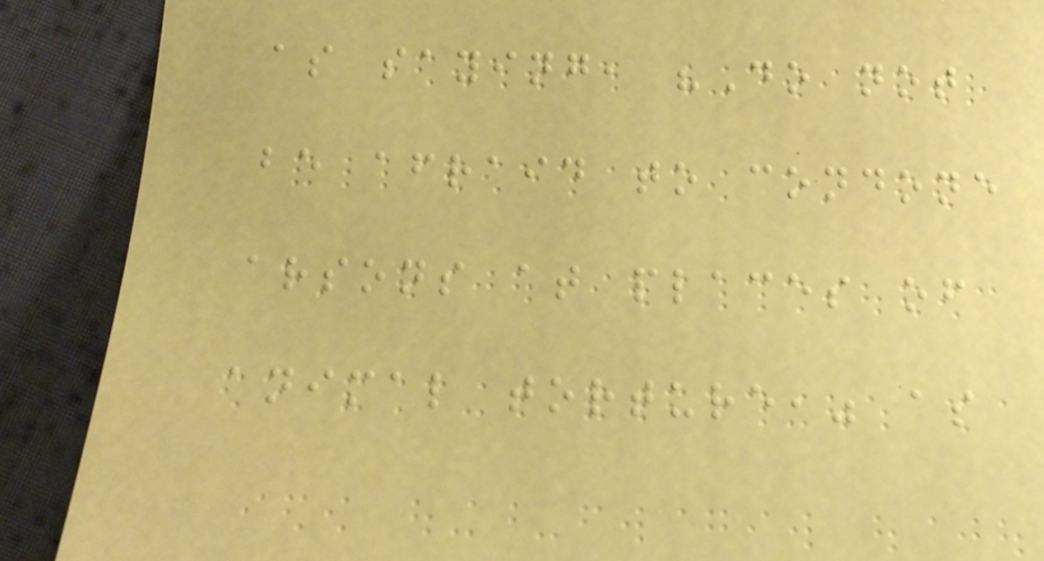as saying, "Do not
be afraid to condone
arsons at places of
animal torture," as
